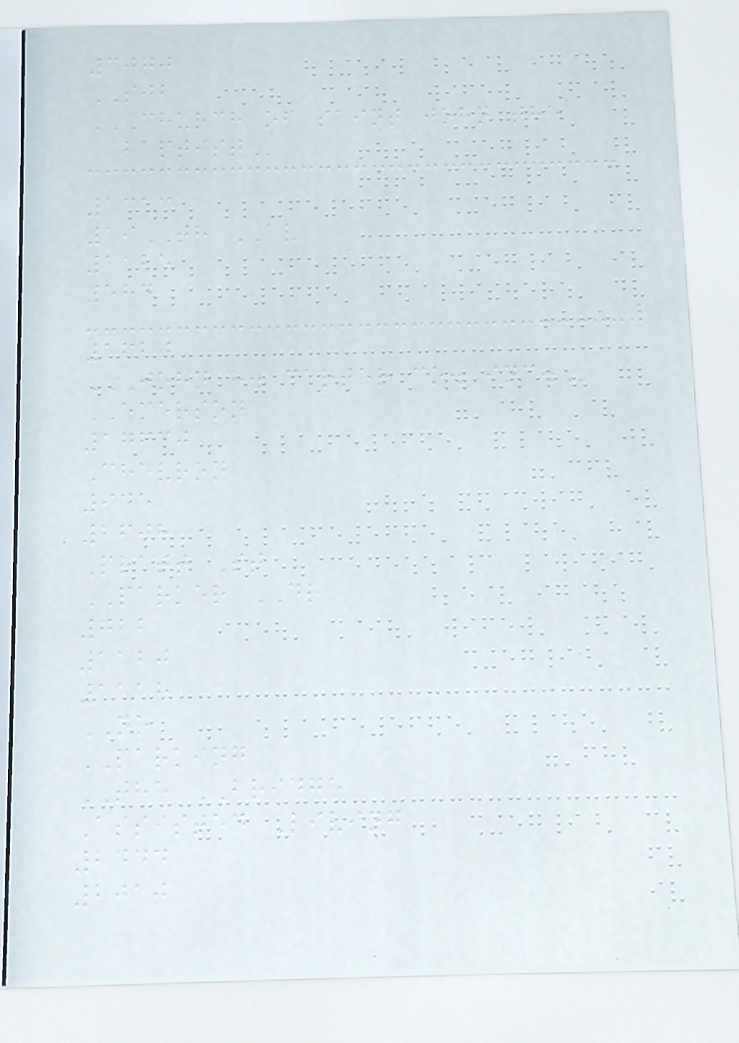3070
SJB
CHURCH OF SAINT JOHN THE
BAPTIST
1313
19TH AV
1125
584
1620
JOHN H. CARTER CO. INC.
EMERSON
17630
Chevron
945
2608
Pratt St
PARKER DR
722
1120
1118
NO
PARKING
THE BRIDGE
Assisted Living
2444
2010
